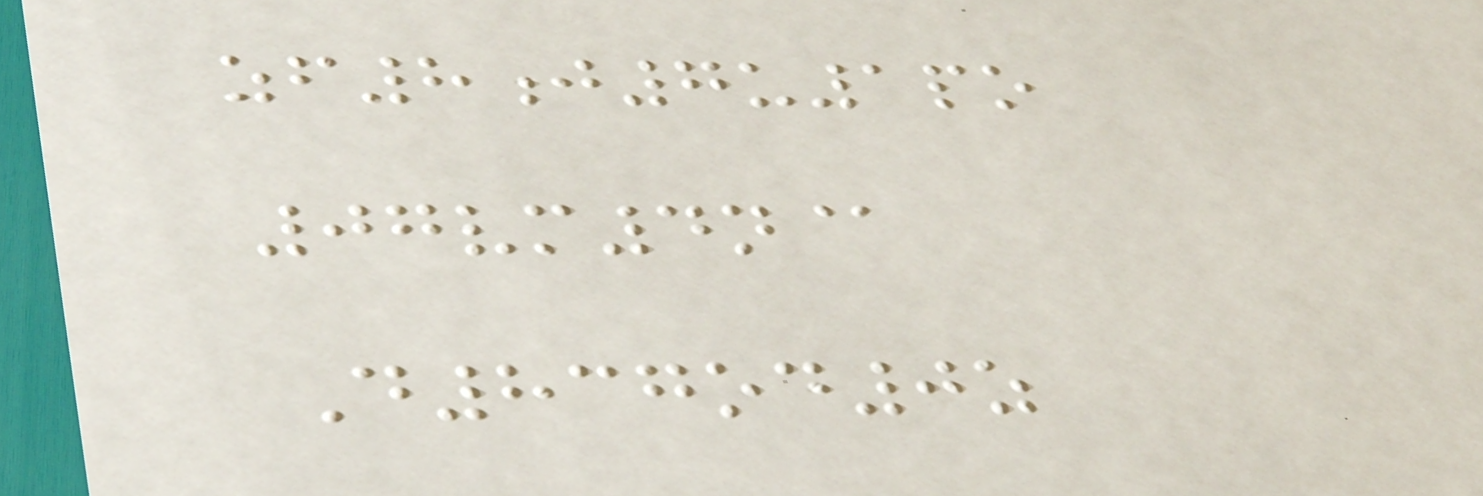zf8j7u1po
07vm4n@
D837od0z
